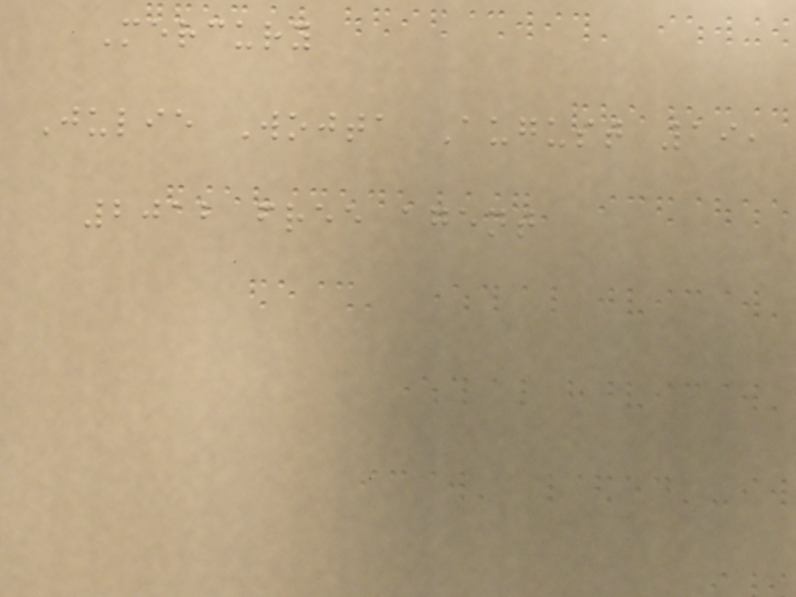Mercury
Julie Wojta August 19,
2012 free agent
